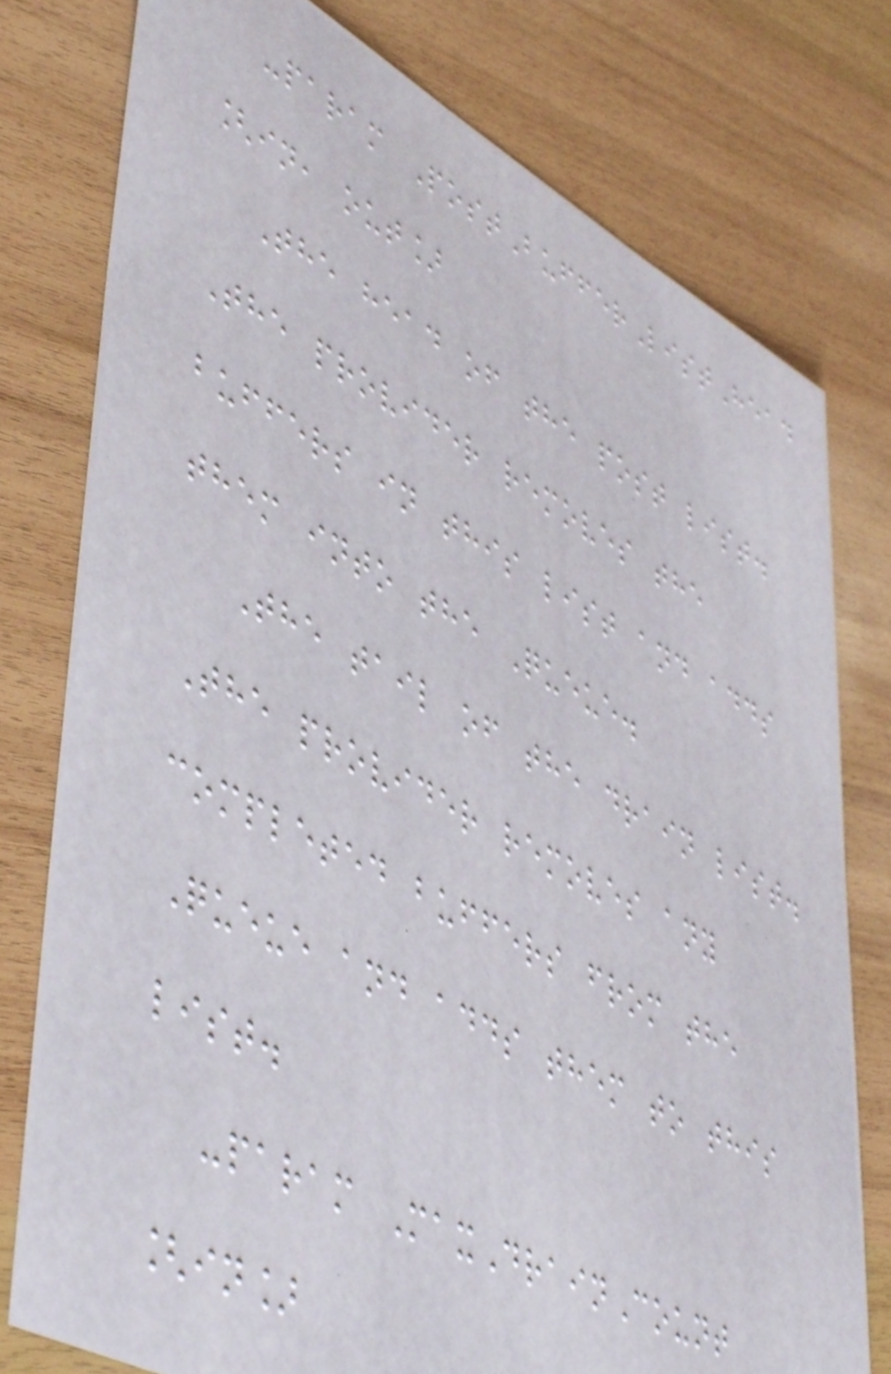-param PostBufferListHead
[in, out]
The head of the post list.
The provider removes the
buffers in this list and adds
them into the Queue.
The tail of the drain list.
The provider removes any
completed buffers from the
Queue and adds them to this
list.
-param MaxDrainCount
[in]
